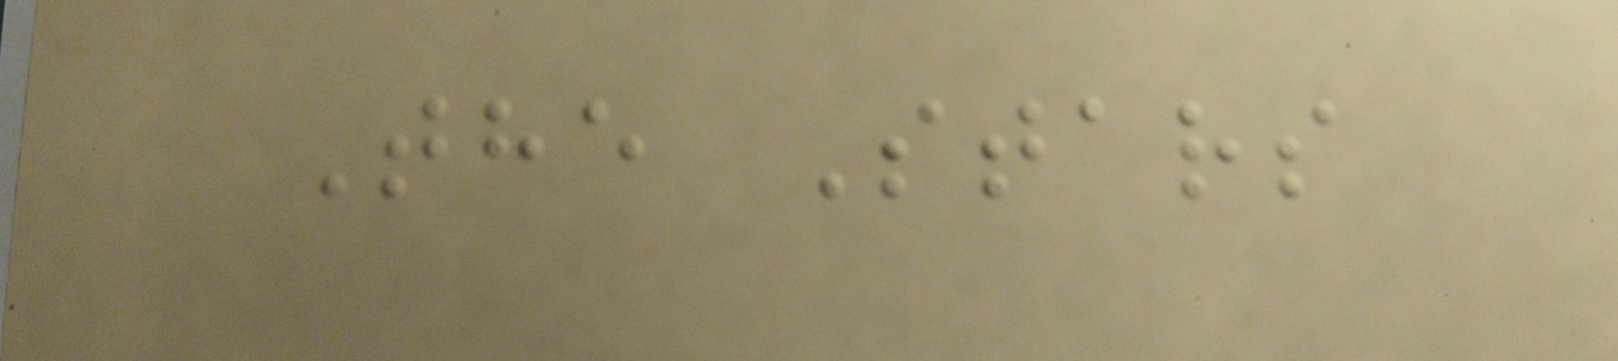The Stars
